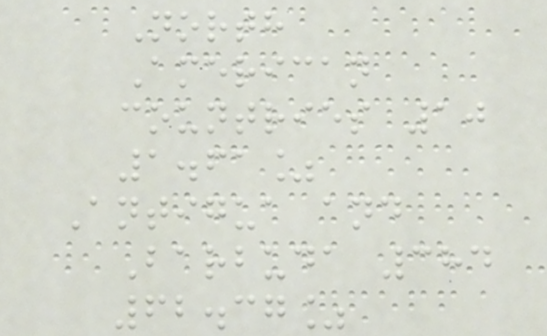North
American
countries 10
1.61%
Antigua and
Barbuda 384
62.37%
